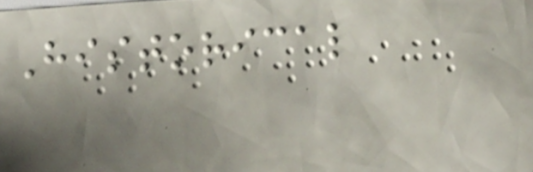Historical
